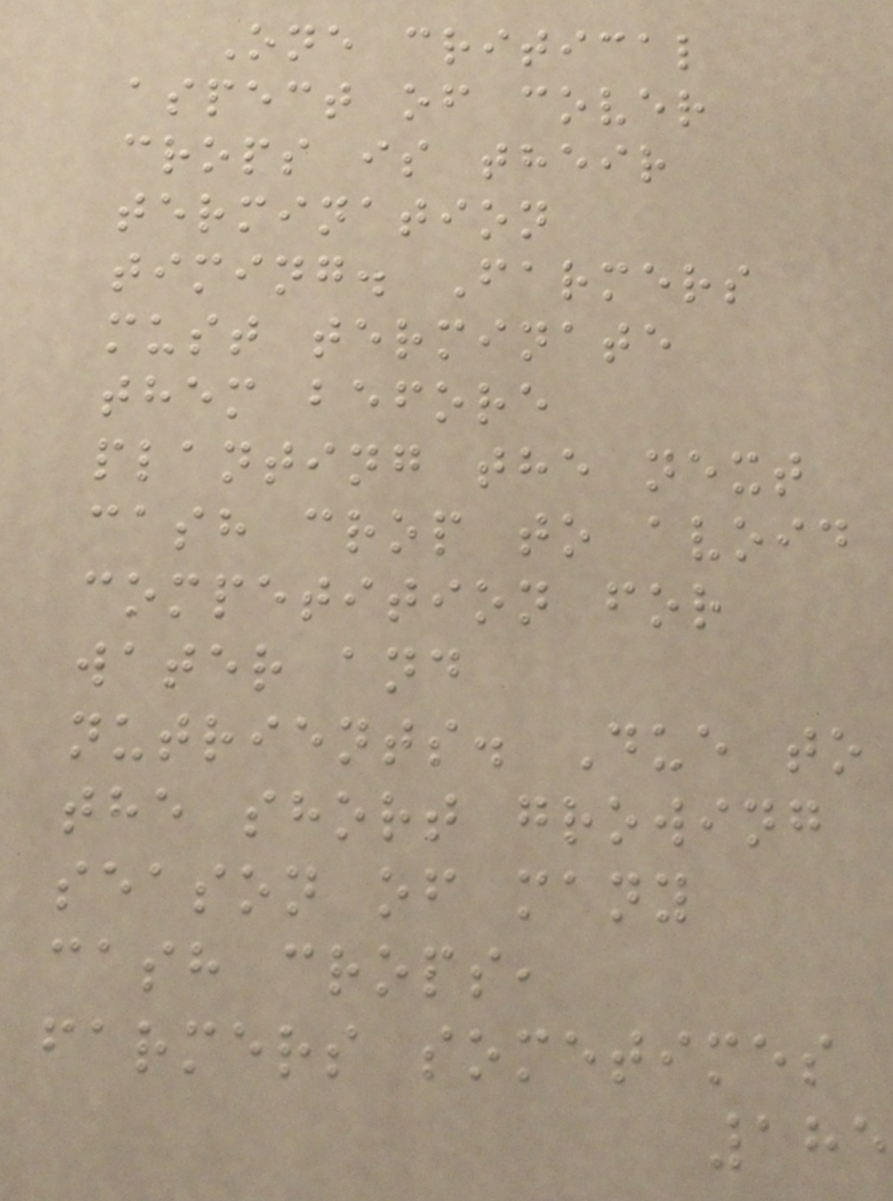One critical
aspect of cover
crops is their
termination
timing. Farmers
must terminate
them before
planting the next
cash crop to avoid
competition for
water and
nutrients. Due to
the short growing
season of many
cash crops,
farmers sometimes
185
